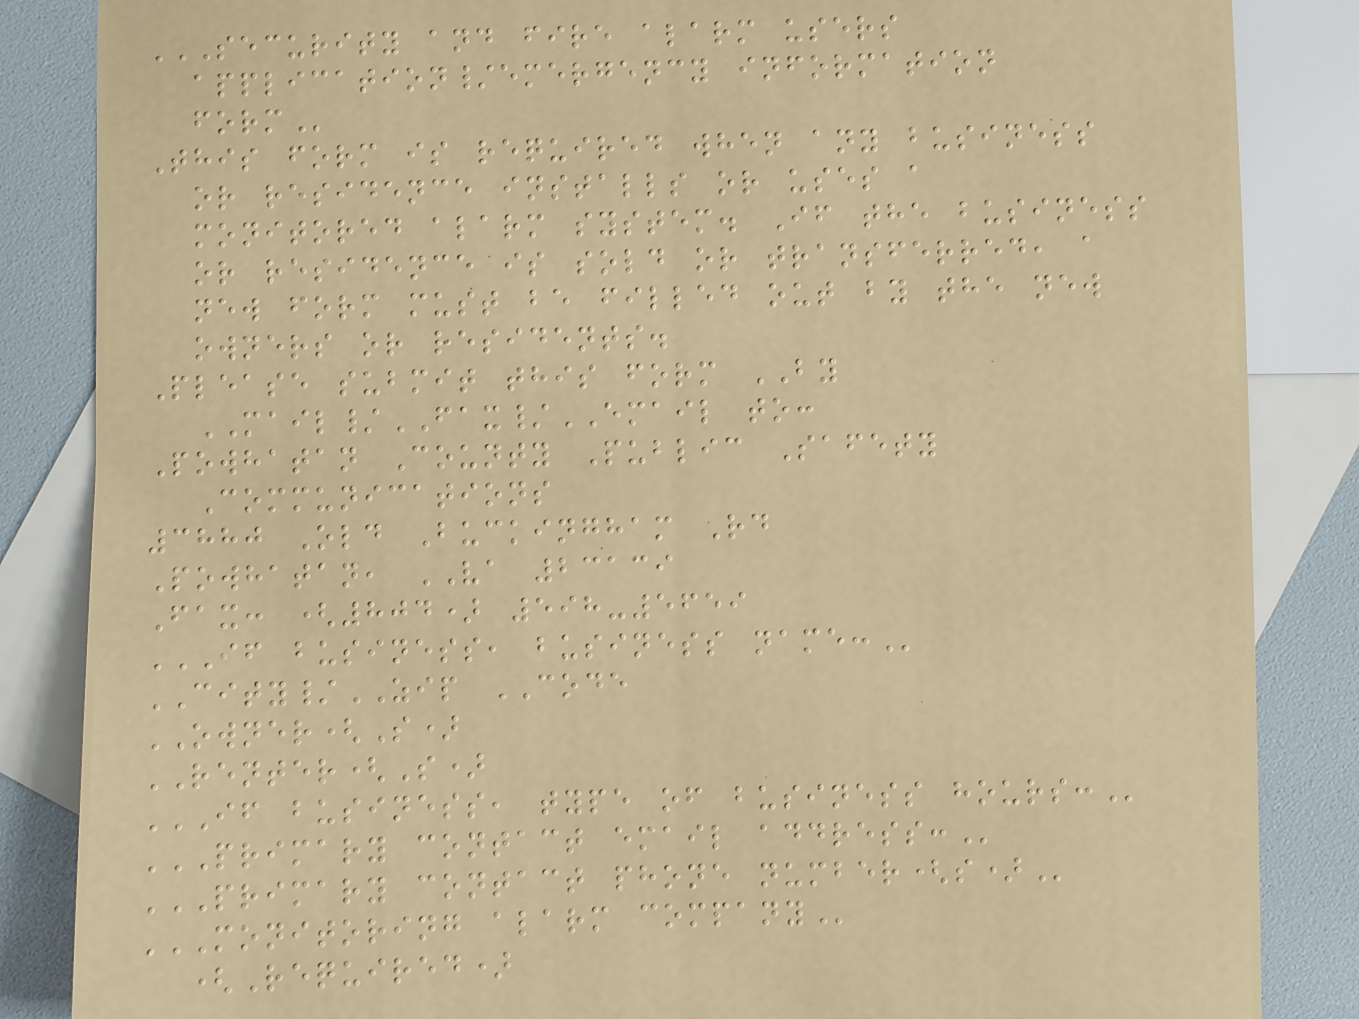SECURITY AND FIRE ALARM USERS
APPLICATION/EMERGENCY INFORMATION
FORM
This form is required when any business
or residence installs or uses a
monitored alarm system. If the business
or residence is sold or transferred, a
new form must be filled out by the new
owners or residents.
Please submit this form BY
MAIL/FAX/EMAIL to:
Powhatan County Public Safety
Communications
3880 Old Buckingham Rd
Powhatan, VA 23139
Fax: (804) 598-5659
IF BUSINESS, BUSINESS NAME:
CITY/ZIP CODE
OWNER(S)
RENTER(S)
IF BUSINESS, TYPE OF BUSINESS HOURS:
PRIMARY CONTACT EMAIL ADDRESS:
PRIMARY CONTACT PHONE NUMBER(S)
MONITORING ALARM COMPANY
(Required)
